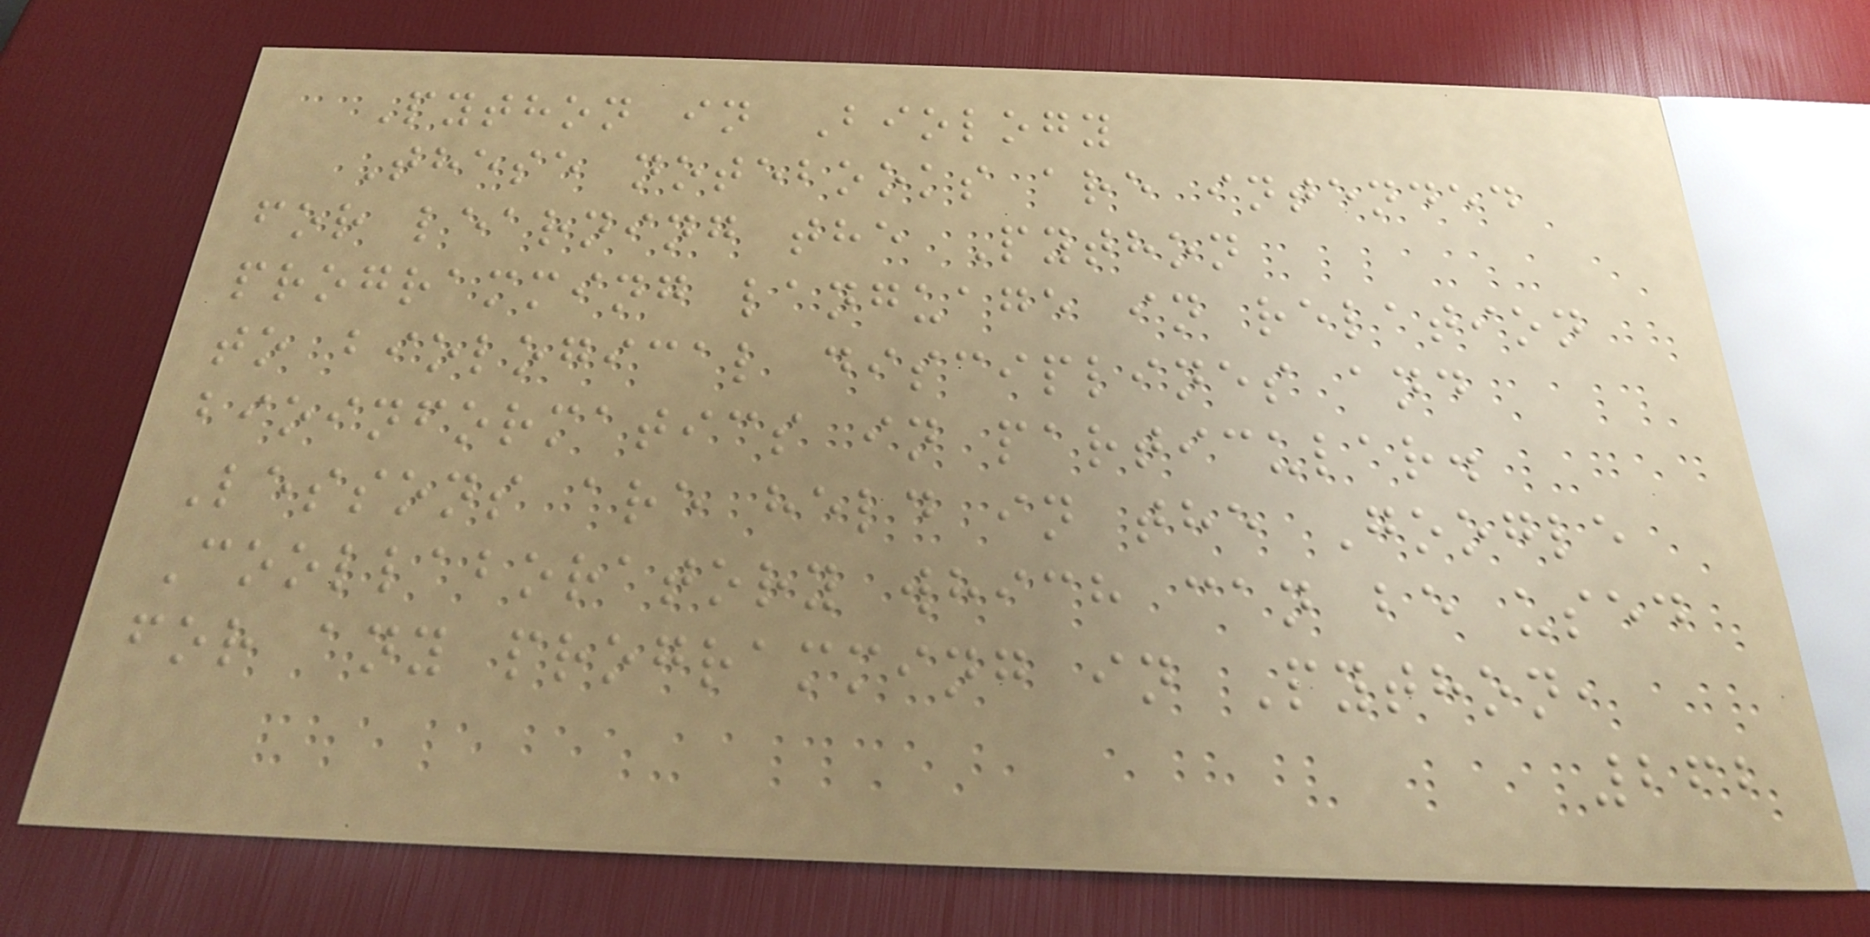Python in Biology
These notebooks are intended
for learning the Python
programming language in relation
to biological disciplines and
bioinformatics in particular.
Lessons are held in the Google
Coollaboratory which can be used
for any programming in Python,
262
